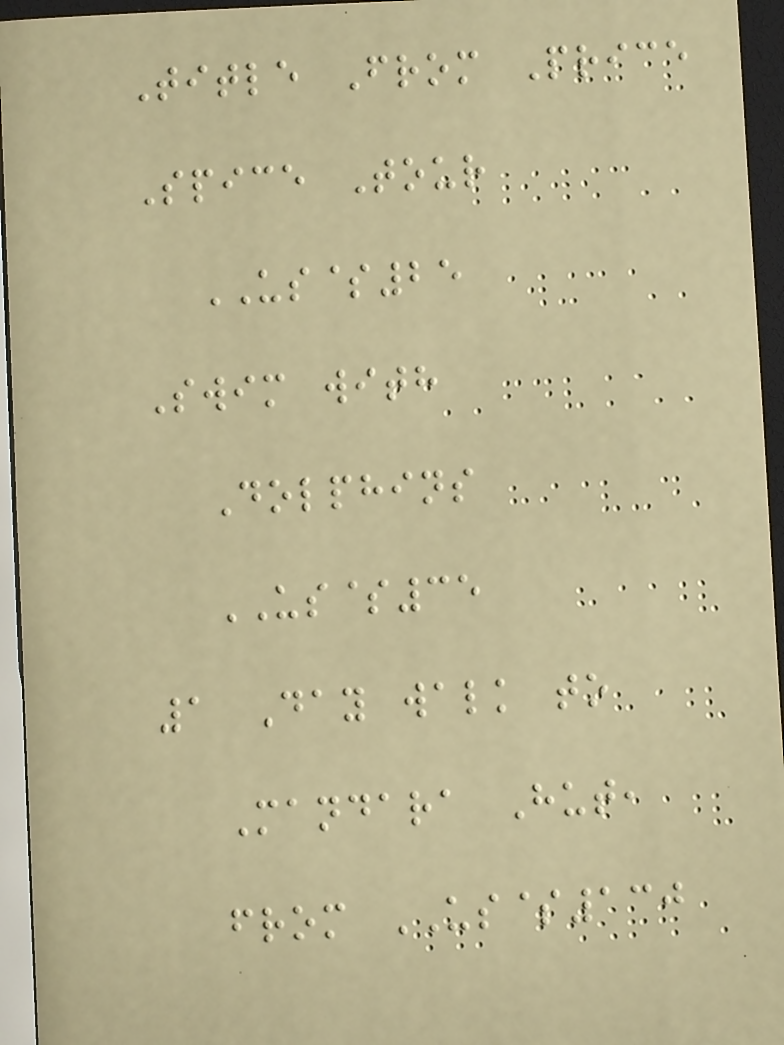Title From Price
Spice Tour
US$25
Swim with
Dolphins
US$35
1 Day walk to
Mandara Hut,
from US$130
